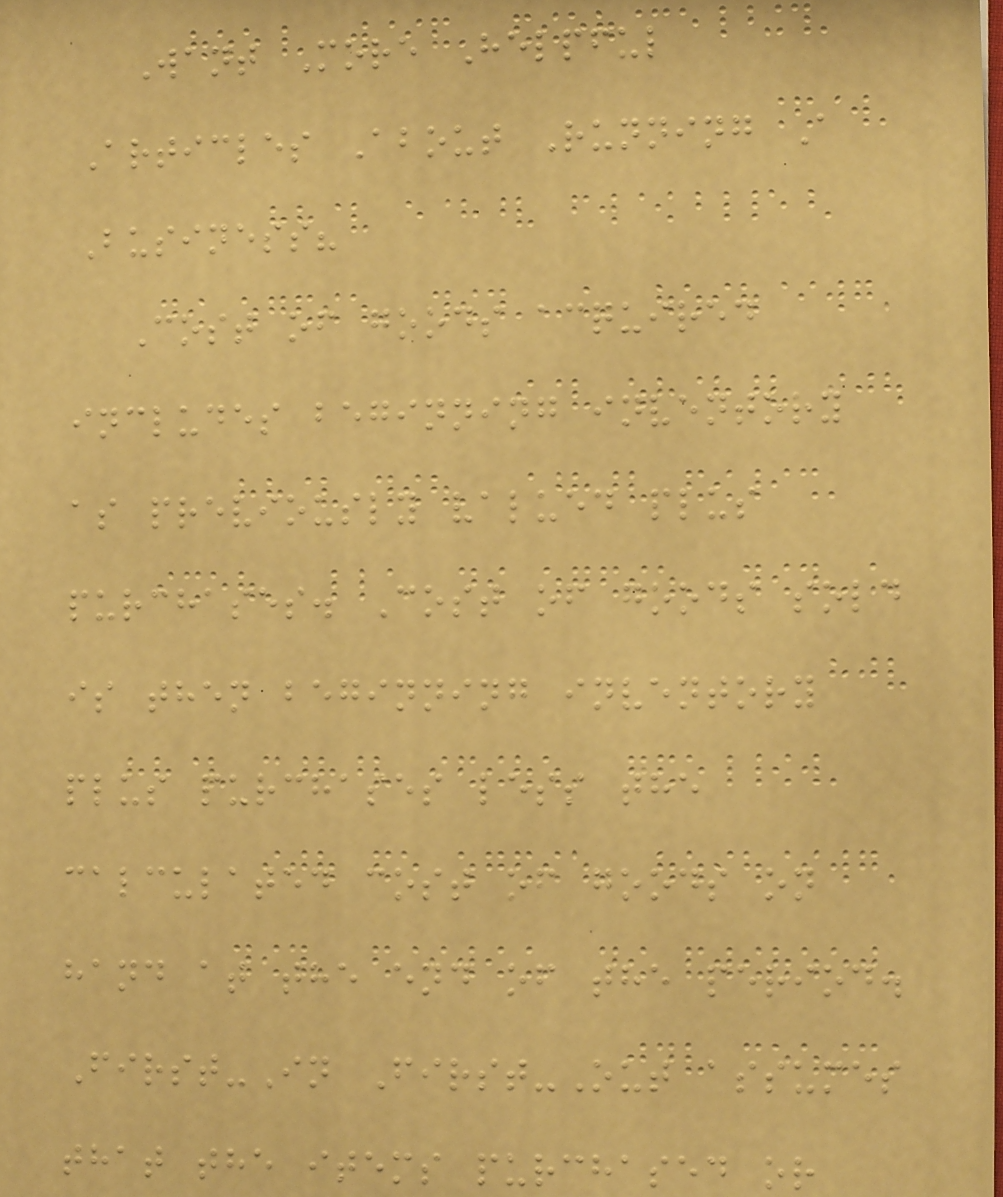Want More Helpful
Articles About Running A
Business?
Cost of goods acquired
includes beginning inventory
as previously valued plus
purchases. Cost of goods sold
is then beginning inventory
plus purchases less the
calculated cost of goods on
hand at the end of the period.
First-In First-Out assumes
that the items purchased or
